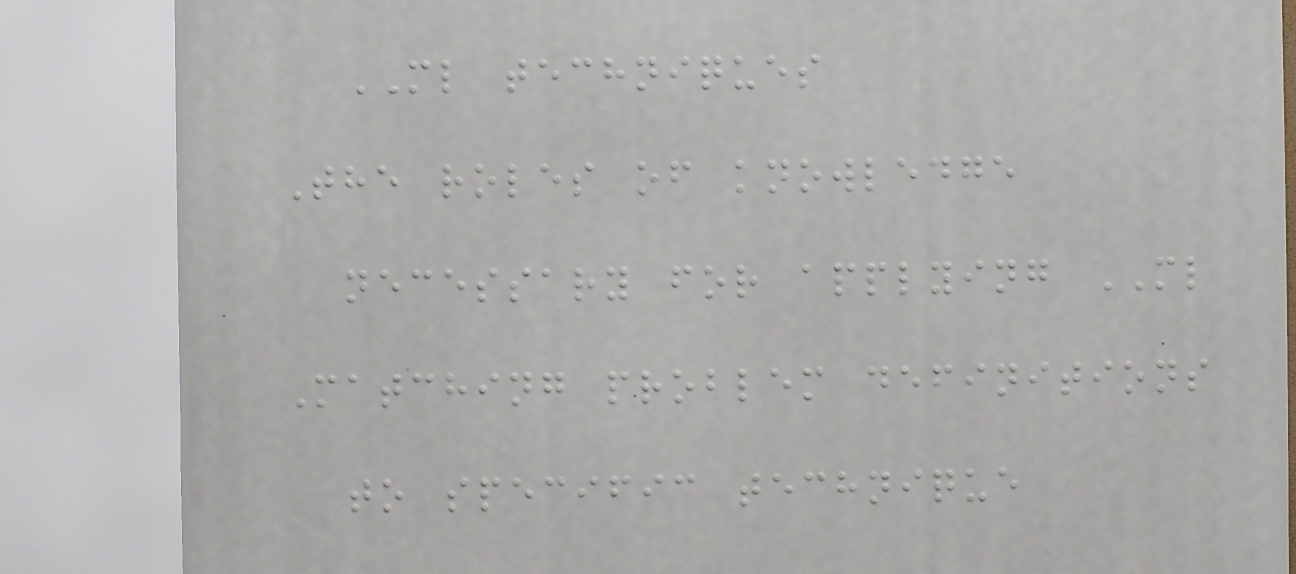ML techniques
The roles of knowledge
necessary for applying ML
Matching problem definitions
to specific technique
